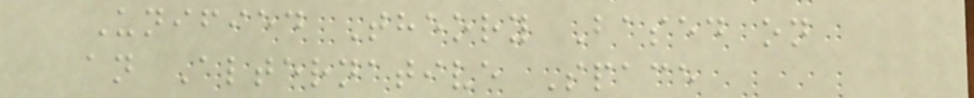Unified Theory Based on
an Alternative Space
